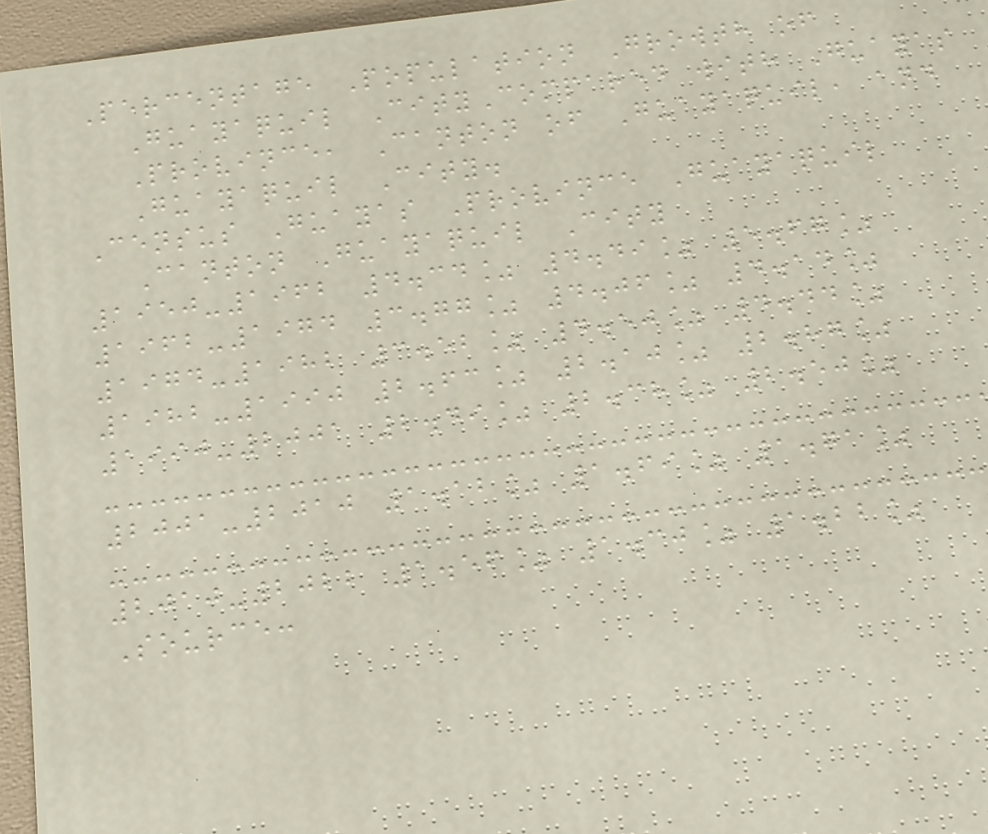Percentage Population Growth of
Guayaquil CityCompared with Guayas
Province, Canton of Guayaquil, and
Guayaquil City.
Census Guayas Province Guayaquil
Canton Guayaquil City
1950-1962 4.34% 4.49% 5.67%
1962-1974 3.77% 4.06% 4.14%
1974-1982 3.52% 4.50% 4.44%
1982-1990 2.63% 2.10% 2.87%
1990-2001 2.49% 2.38% 2.50%
2001-2010 1.12% 1.69% 1.71%
2010-2022 1.56% 1.30% 1.22%
Source:
